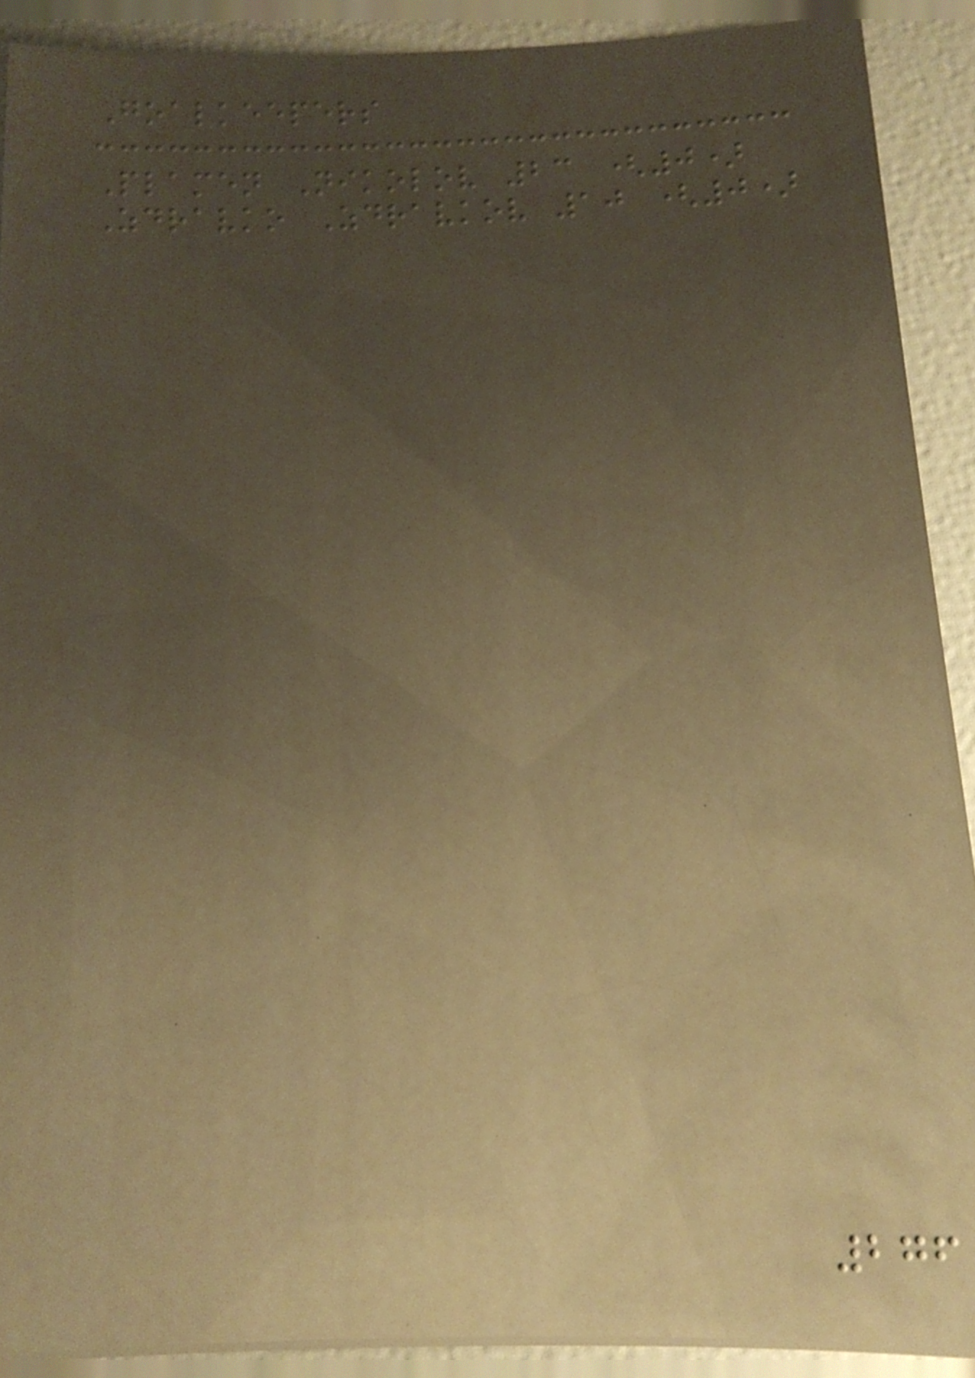Goalkeepers
Plamen Nikolov 23 (0)
Zdravko Zdravkov 10 (0)
276
